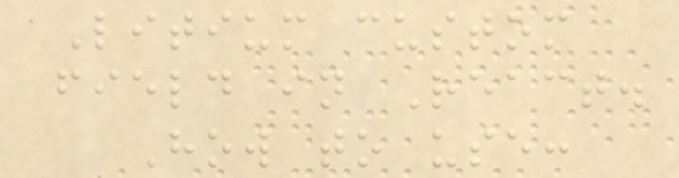Litium custom
field in React.
How to use:
